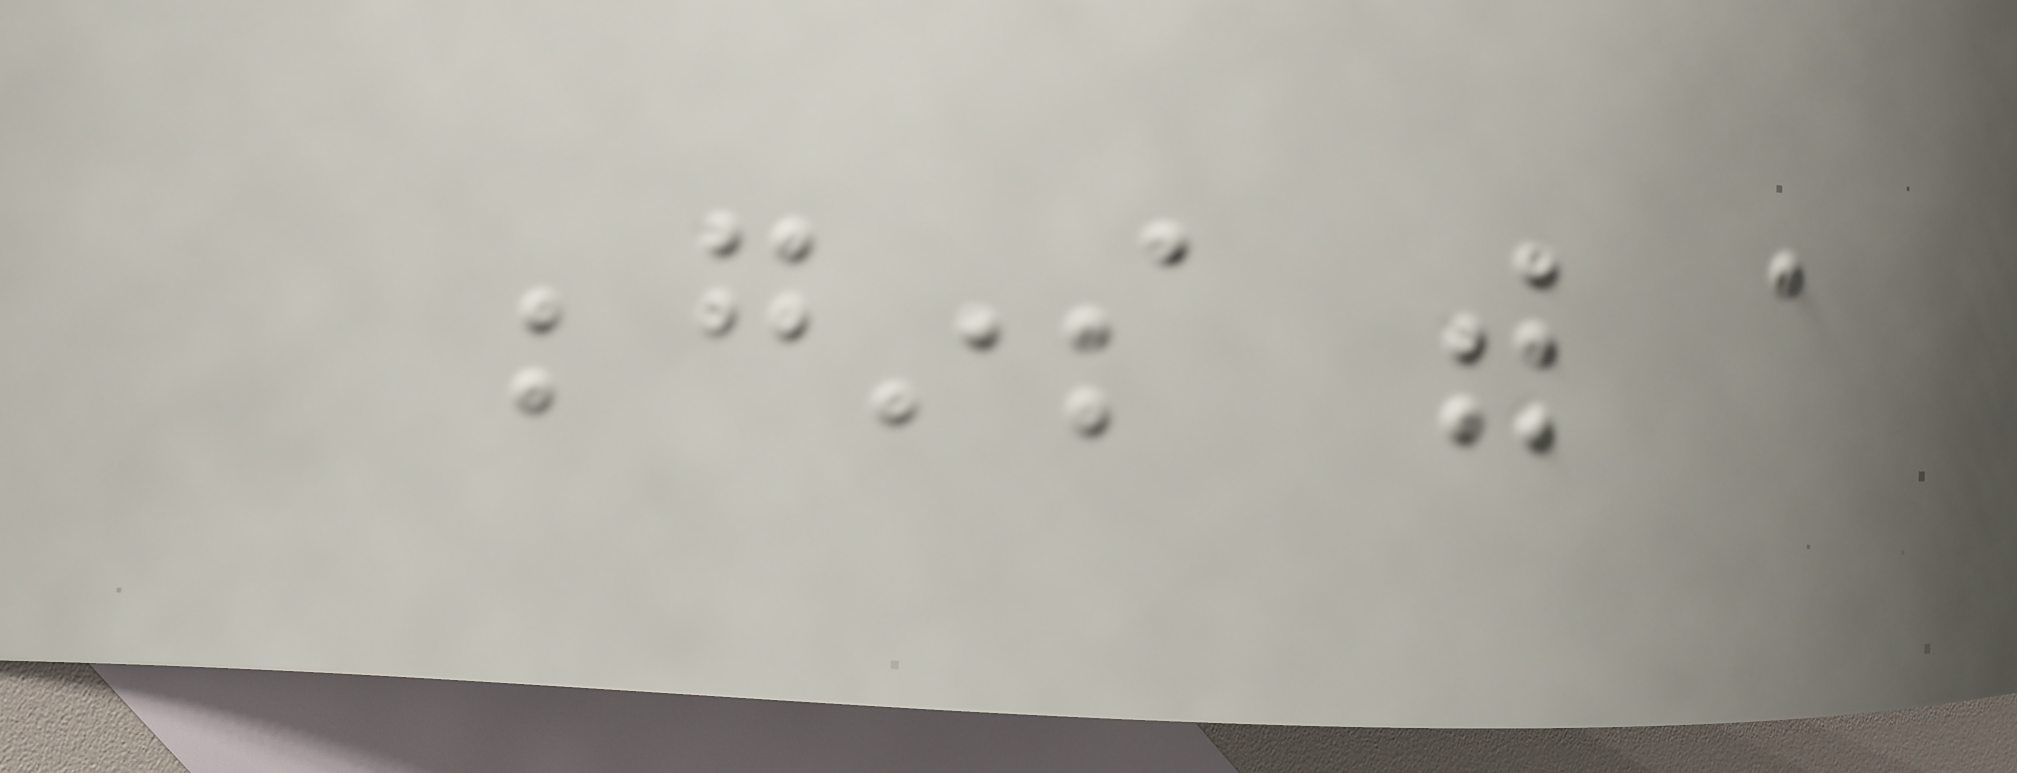begins with a
